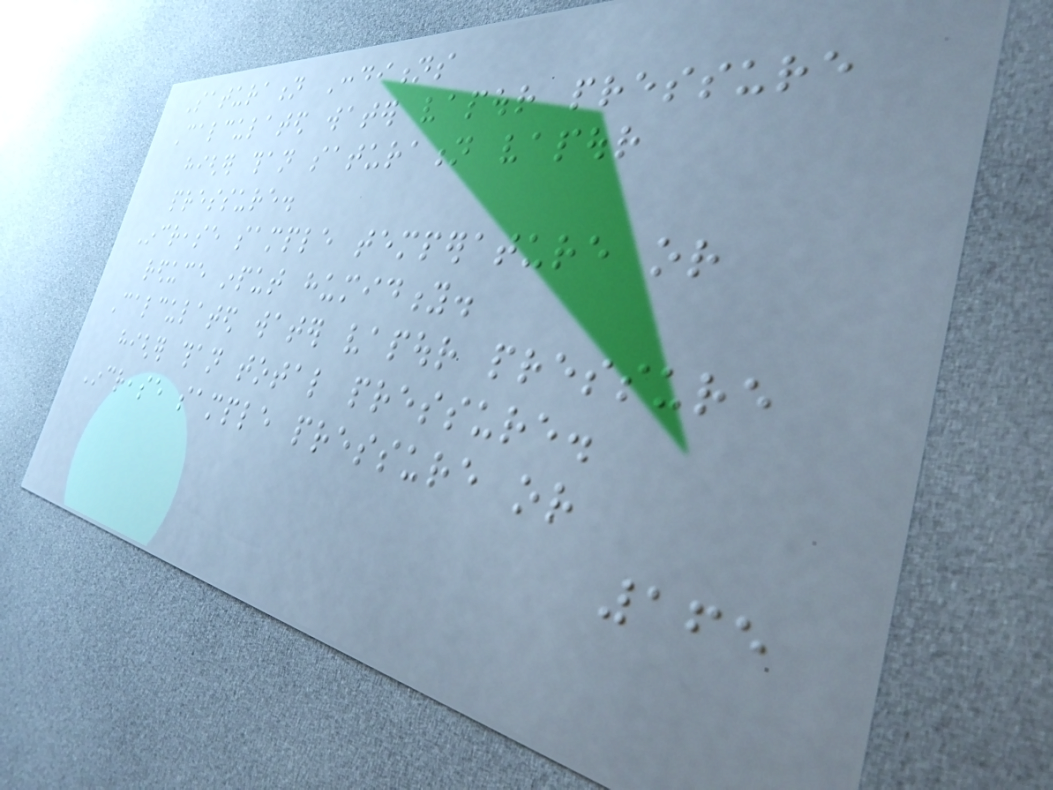Saturation Conditions
Calculated water vapour pressure
higher than saturation vapour
pressure.
Increase sample temperature or
reduce input humidity.
Calculated water vapour pressure
higher than total pressure.
Increase sample pressure or
165
